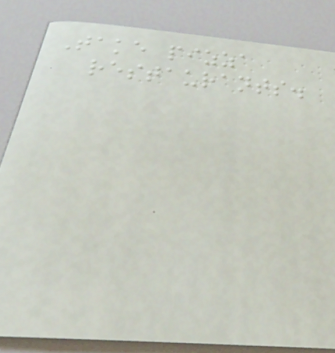Take pizza
restaurants.
